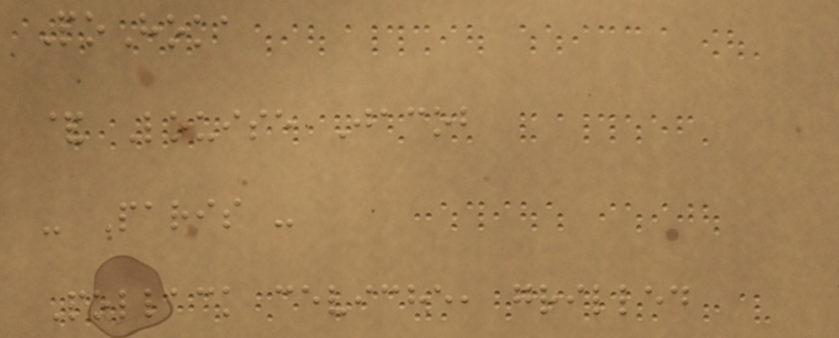PoHoka
& Louise Jacob
- Paris -
Pollack ceviche, grilled
